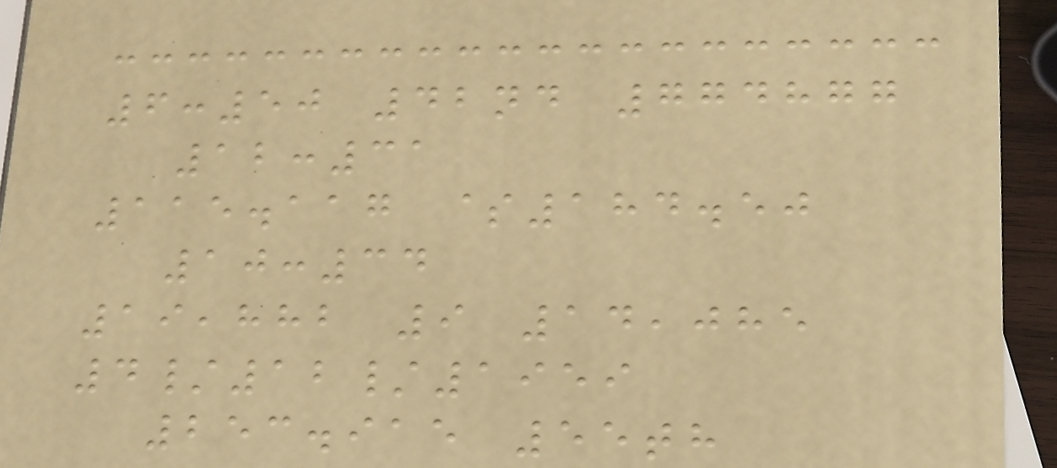6:50 42nd 774877
12:31
115.117 $184.50
10:34
19,882 9 14,085
4/12/1959
253.915 55th
